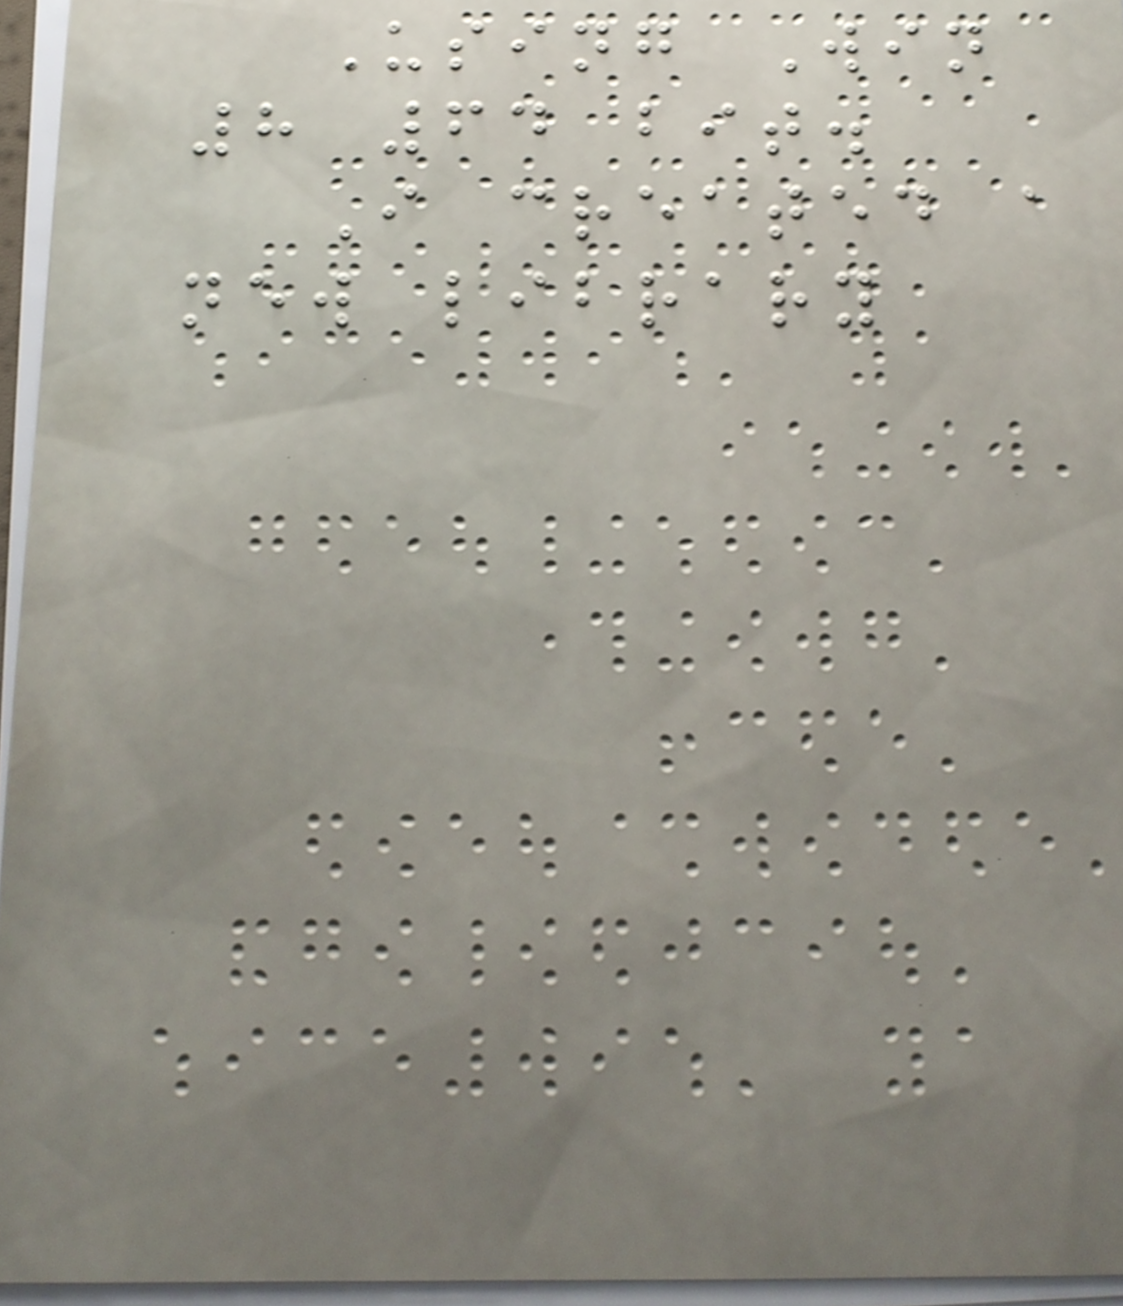Using Win
8 64 bit.
I created a
new library
